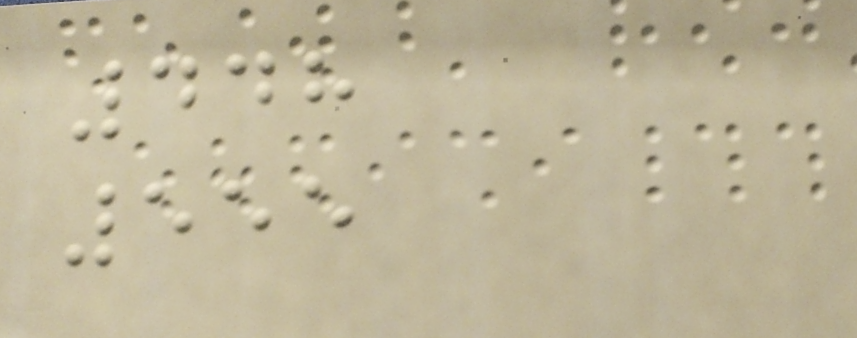448
555
